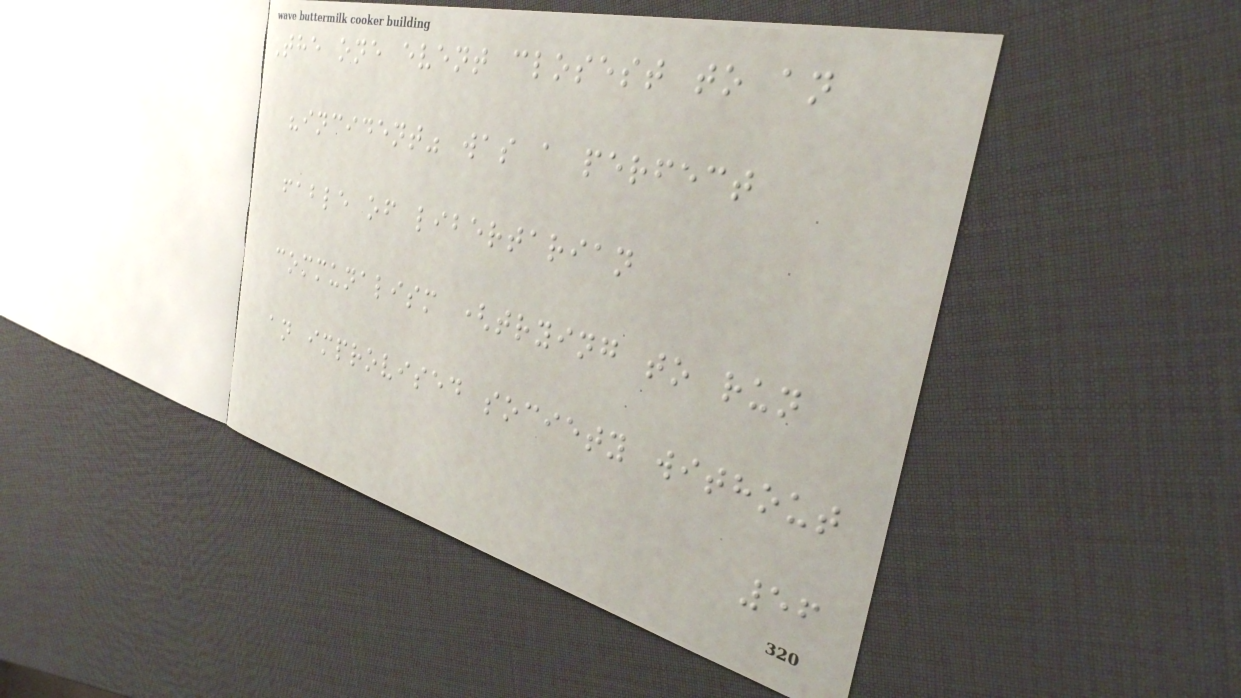The one event closest to an
"incident" was a perfect
fable of libertarian
communalism (trying to run
an improvised society without
56
